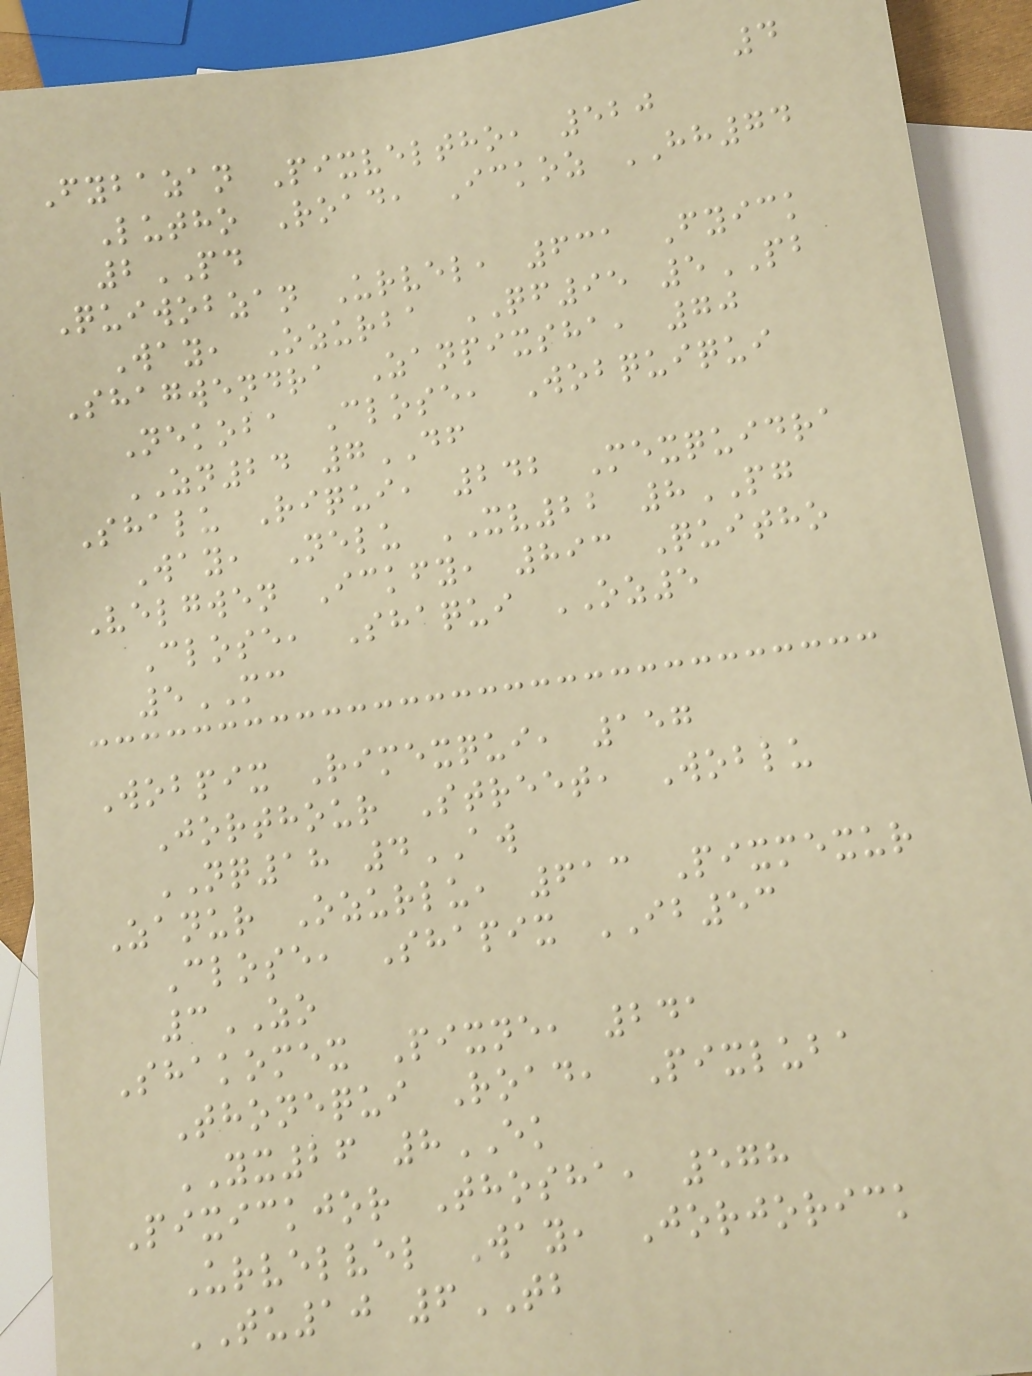4
Fybazan Pixveltho, 520
Lutho Road, Ickoz HH74
2PD
Quiwobzan Urvel, 631 Fyick
Way, Ozurba QF95 5PB
Shagwendra Zanpixsha, 70
Nekoba Close, Wobquiqui
ZN24 7DF
Shalu Riqui, 242 Mexquidra
Way, Nelu XV22 8PG
Velgwen Ickfy, 893 Quitho
Close, Shaqui OZ5
5MC
Wobpix Rimexqui, 157
Jorthour Street, Woblu
NQ18 4AW
Zanur Ozurlu, 613 Pixmexur
Close, Shapix IB53
3ZO
Shakomex Pixne, 241
Thonequi Road, Pixluba
YX26 8EK
Pixickjor Thosha, 578
Urvelvel Way, Jorjorick
TU10 6TB
